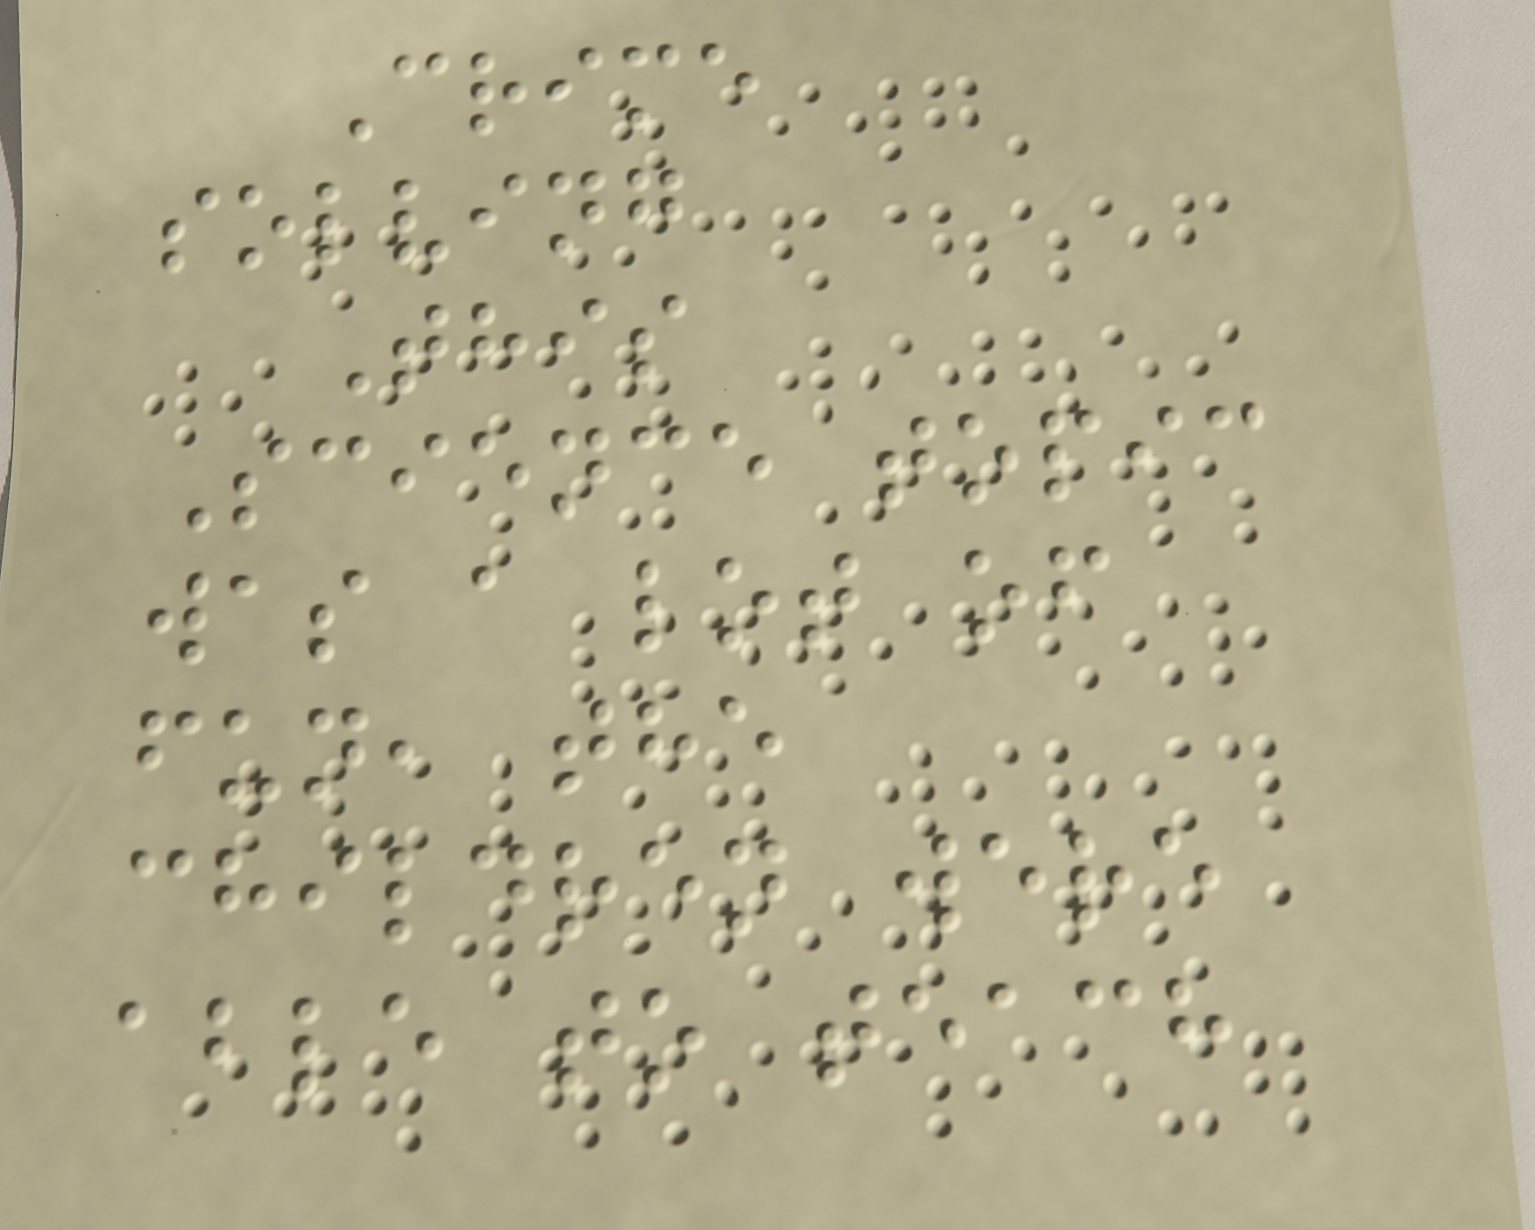Crime
solving
This
Science topic
was a lot of
fun, the
children were
able to teach
